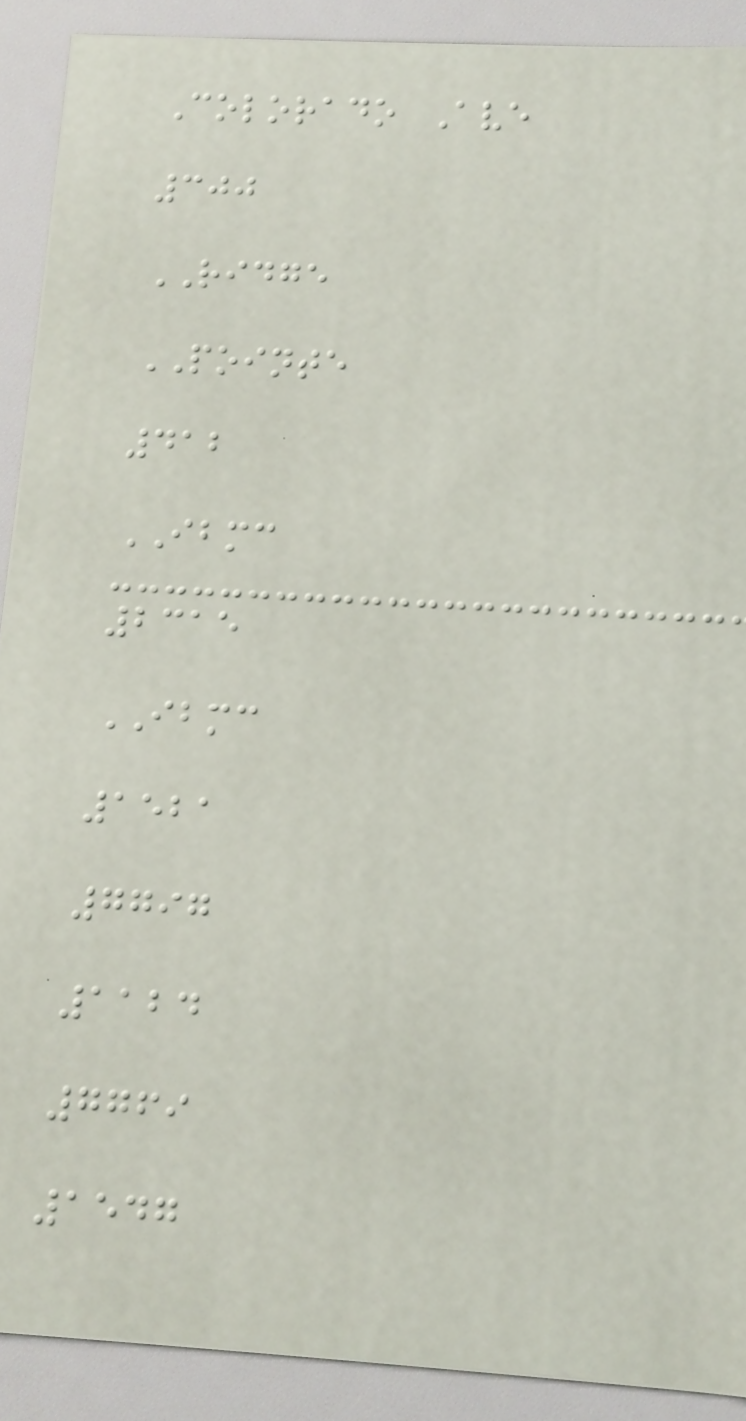Colorado Ave
300
RIDGE
POINTE
412
IBMC
2315
IBMC
1521
7797
1124
7769
1547
